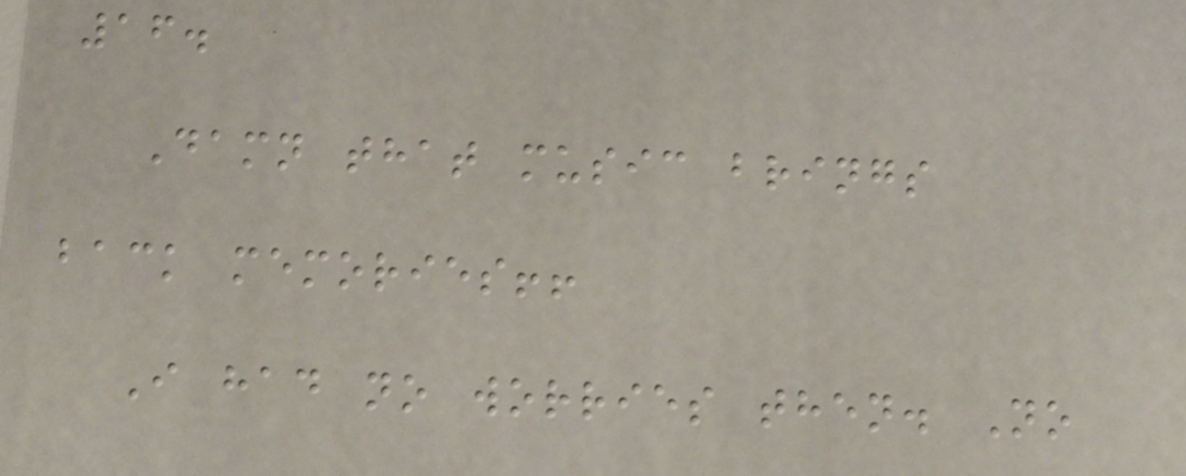16.
Damn that music brings
back memories!!
I had no worries then. No
